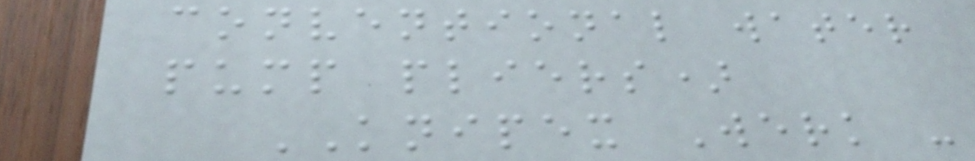conventional water
pump pliers)
KNIPEX Werk -
